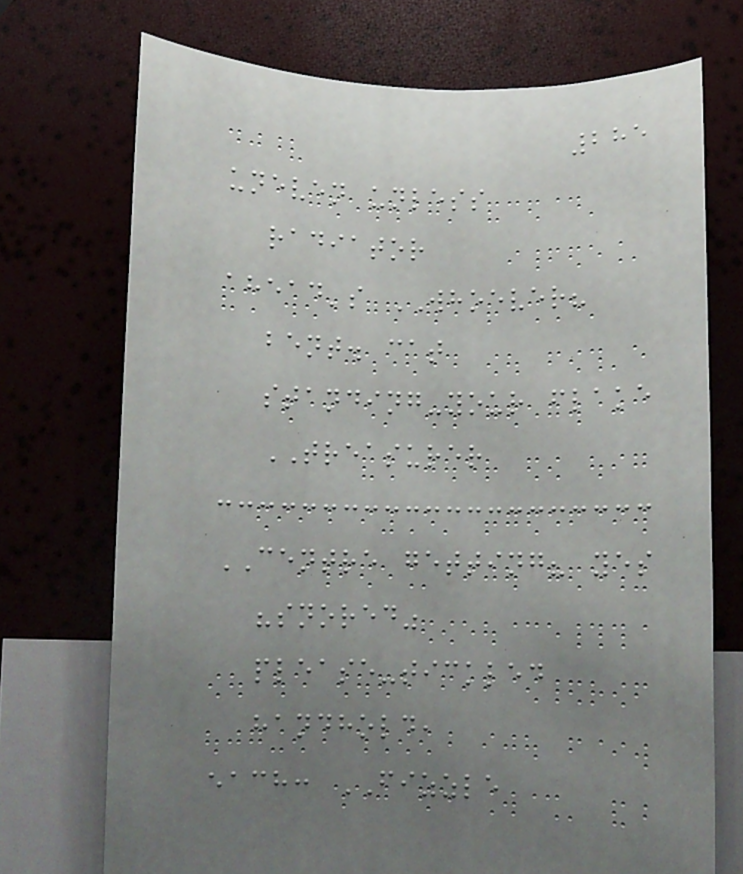285
uneven unless
radiator
ahead's WHOEVER?
bent. cat
standing-your flake
TREASURER
CENTRE getting? yes
"snored"
please-tickled
handhold,
each: FIZZLE
